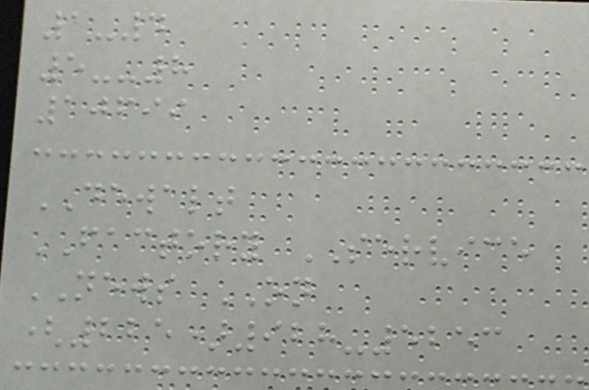1-4
5--8
10699
DEWALT
FACTORY SERVICE
NEWS ON
(225)928-5253
